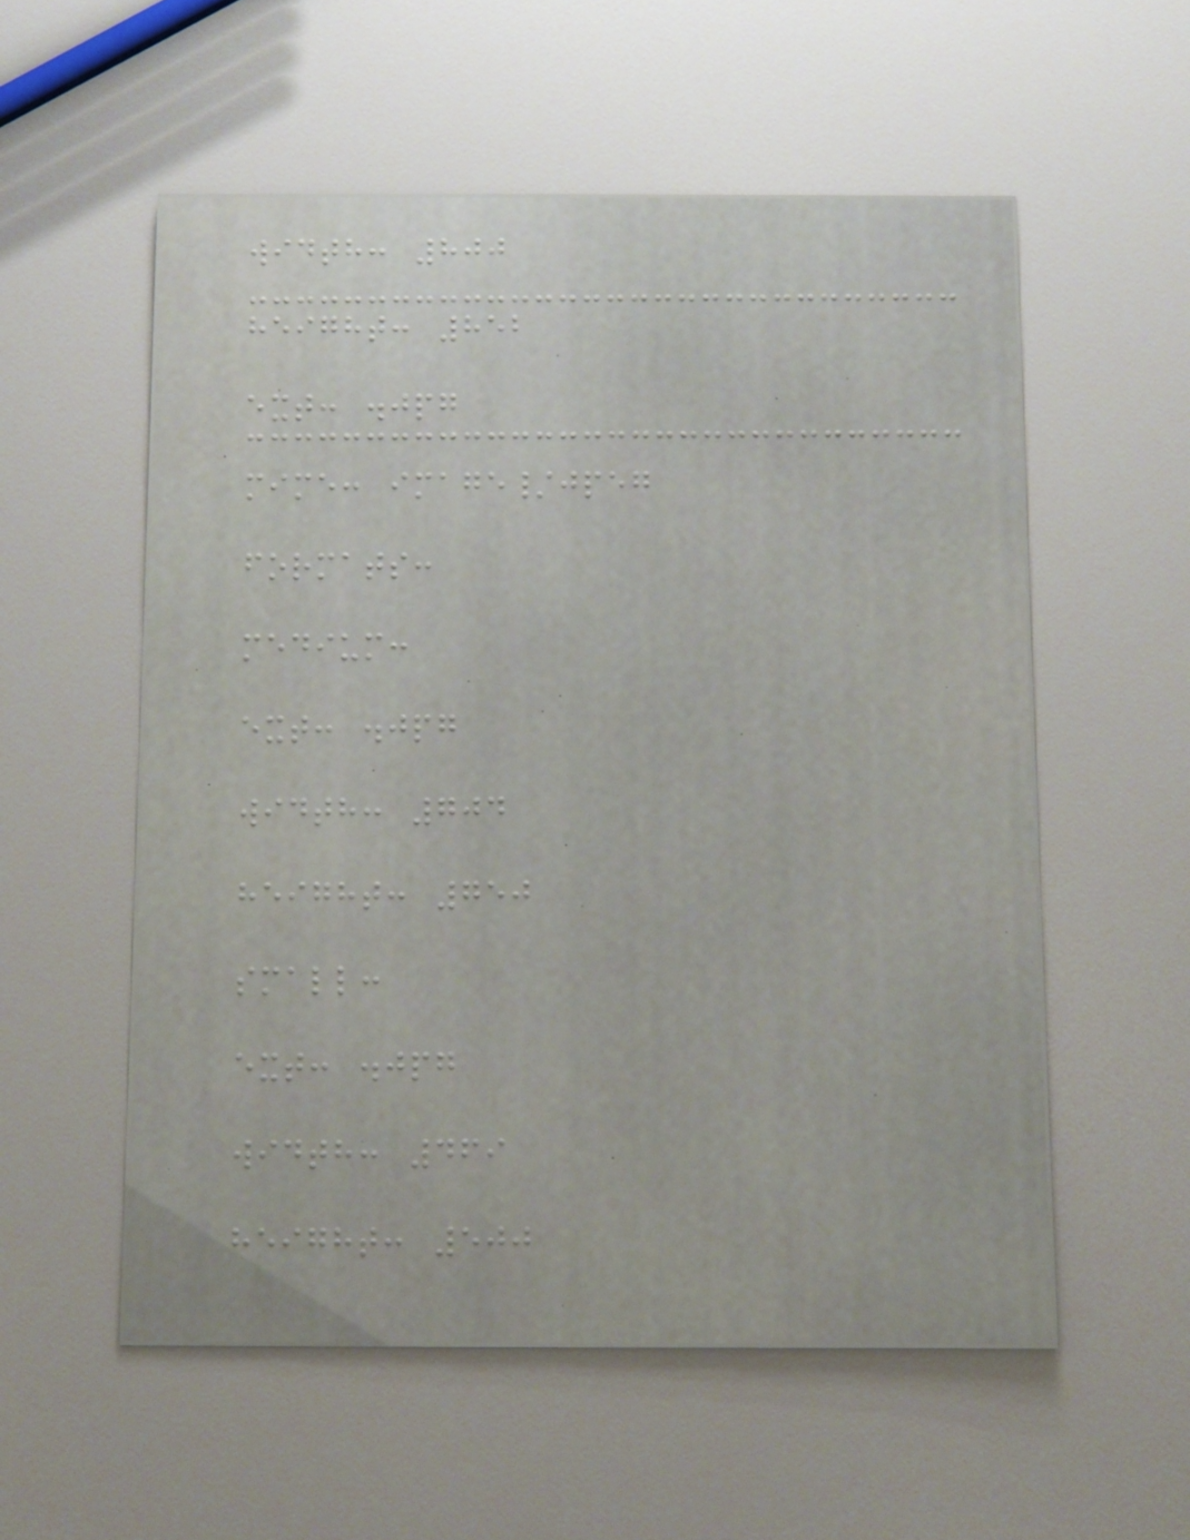width: 800
height: 852
ext: .jpg
mime: image/jpeg
formats:
medium:
ext: .jpg
width: 704
height: 750
small:
ext: .jpg
width: 469
height: 500
